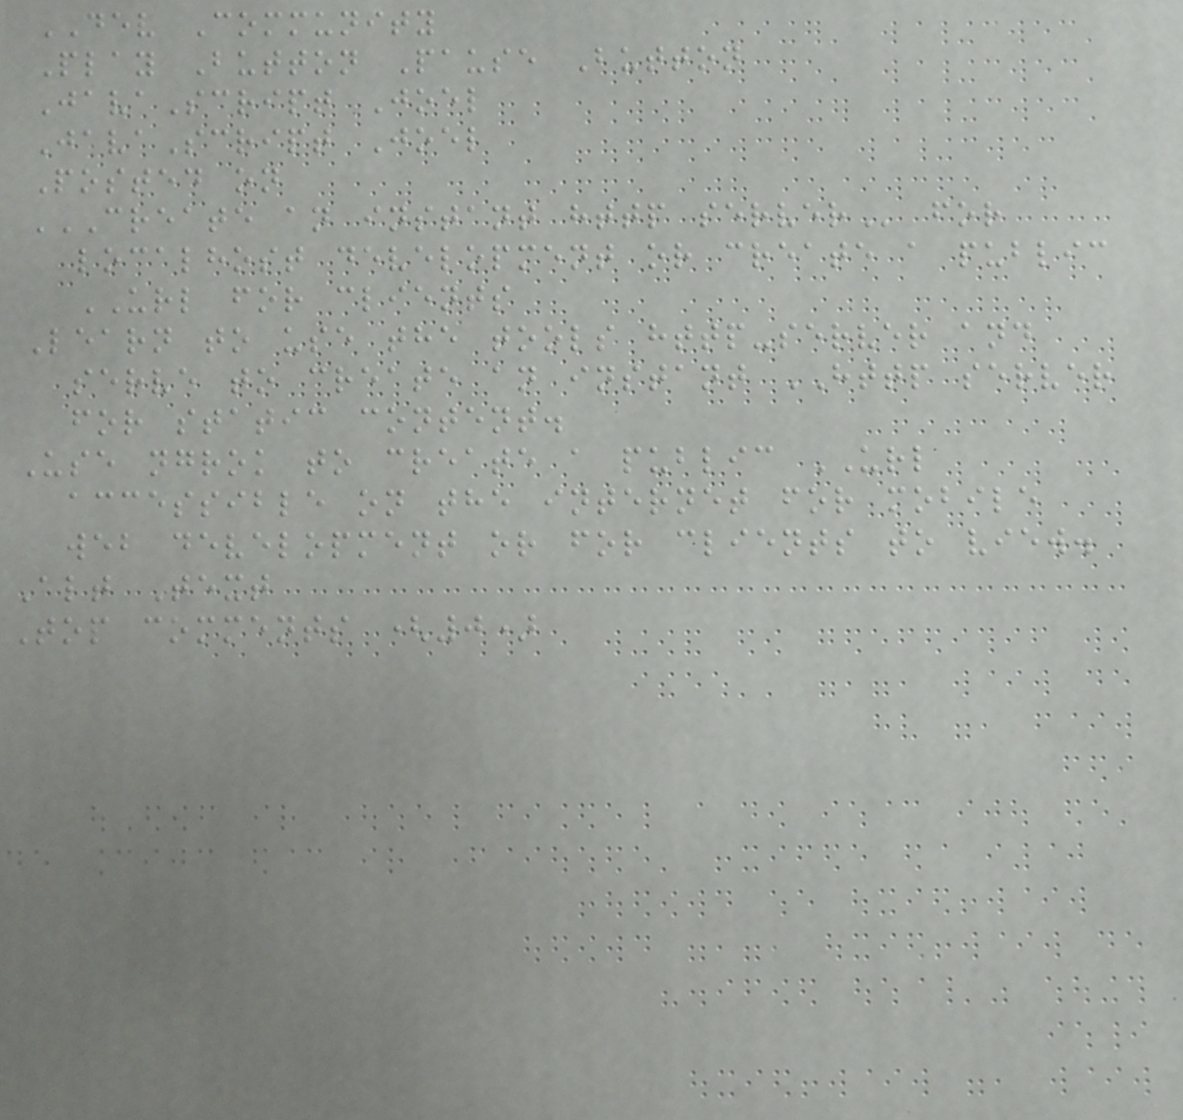DEV Community
Play Button Pause Button
JavaScript Joel
JavaScript Joel
Posted on
CREATE AN INSTANT HTTP SERVER for
localhost development or create a public
URL for clients
Learn to use the tools http-server and
serve to create an instant HTTP server
for static content.
Use ngrok to create a public URL
accessible on the internet for mobile
web development or for clients to view.
Alt Text
Top comments (0)
